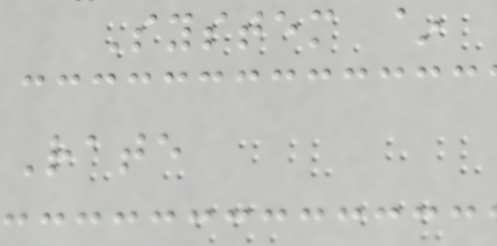System ~
Rate
